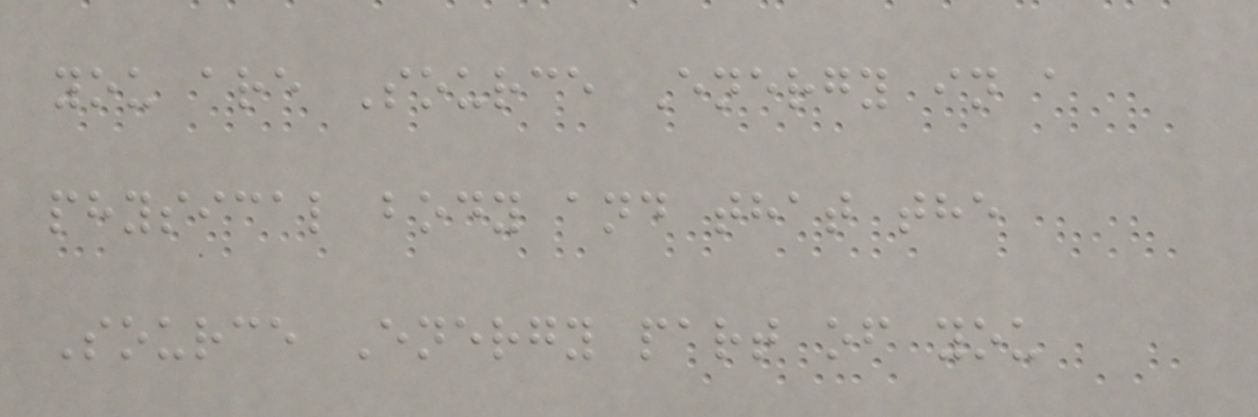you are Source Energy in a
physical body and that the
Source Energy part of you
